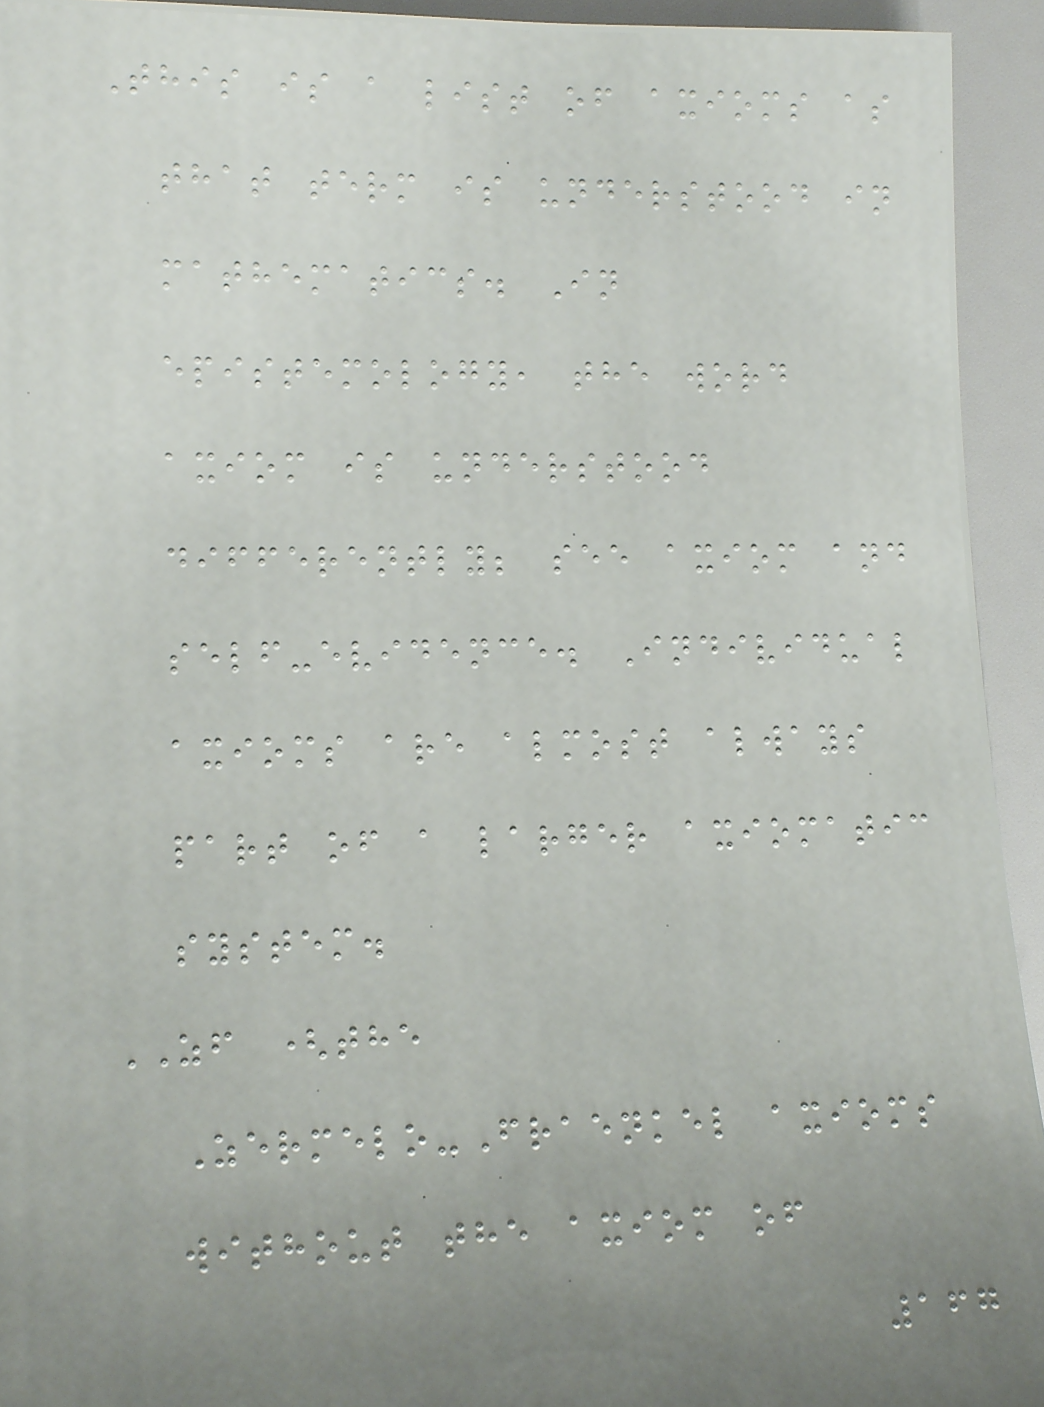This is a list of axioms as
that term is understood in
mathematics. In
epistemology, the word
axiom is understood
differently; see axiom and
self-evidence. Individual
axioms are almost always
part of a larger axiomatic
system.
ZF (the
Zermelo-Fraenkel axioms
without the axiom of
167
